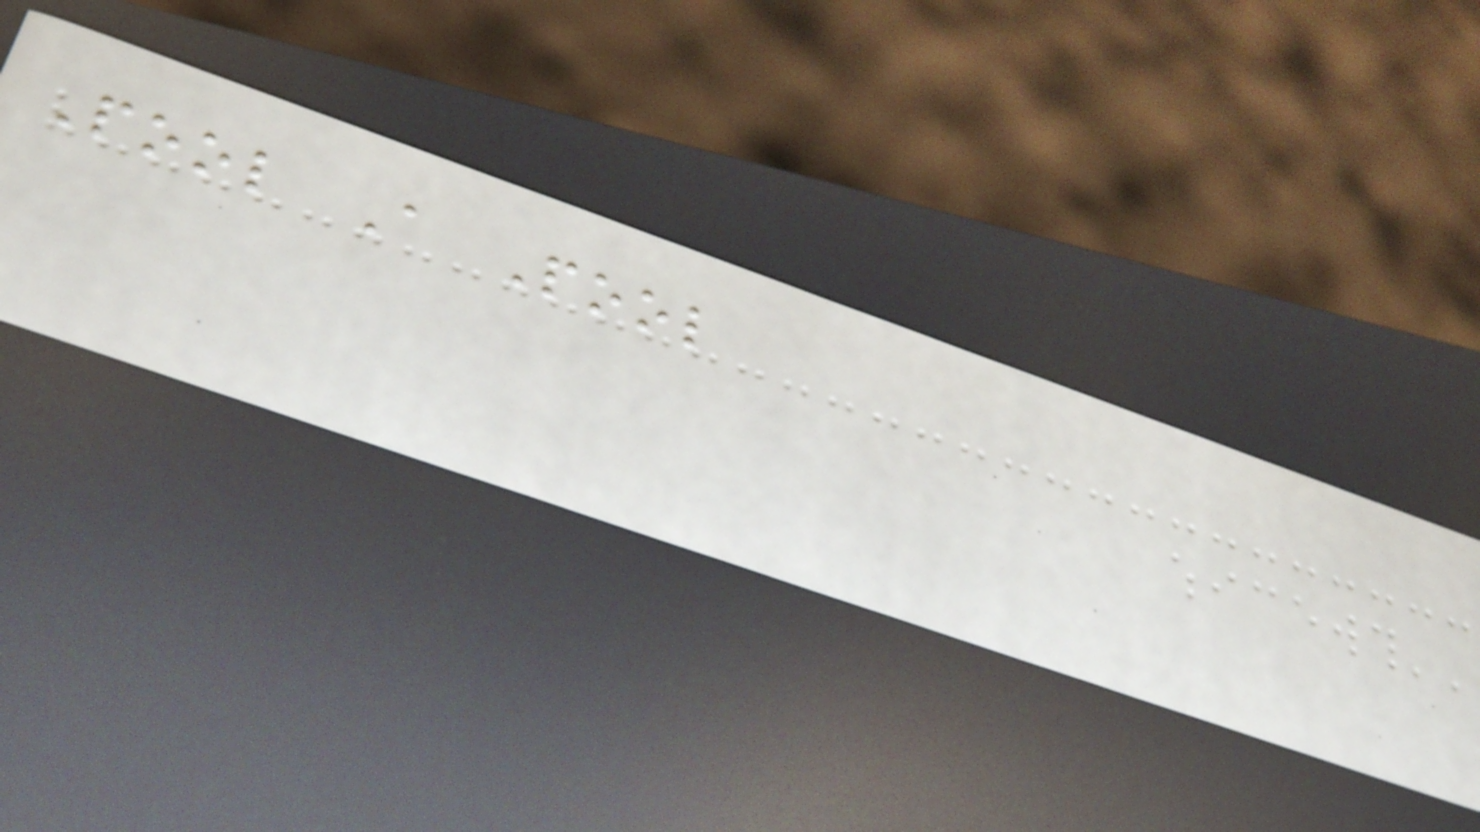Pool A Pool
